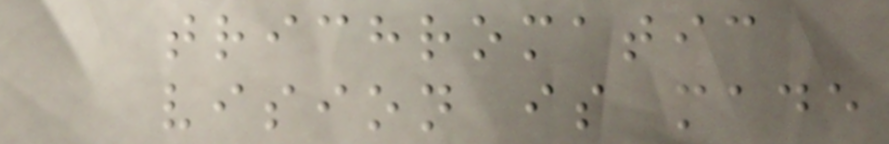trichromatic
vision is made
